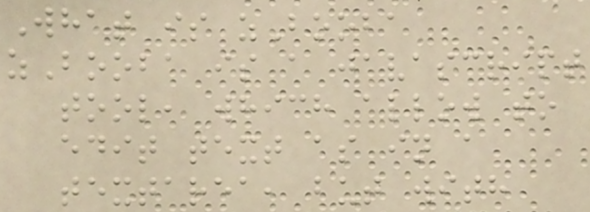What is zBooba
zBooba is a javascript
tool, which allow to
edit text as in a
textarea, but with
